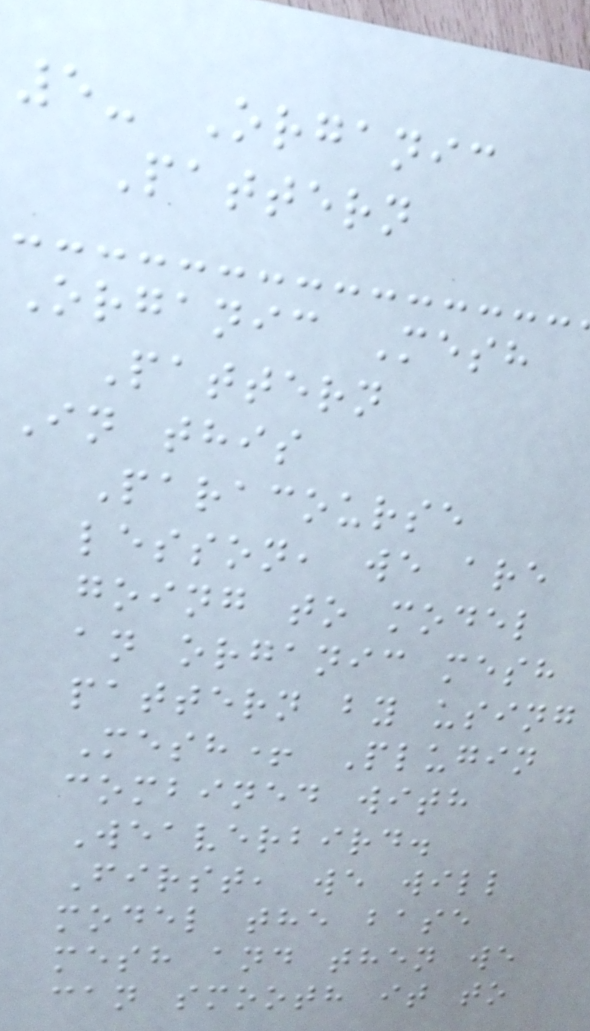5- Organic
Pattern
Organic Mesh
Pattern
In this
Paracourse
lesson, we are
going to model
an organic mesh
pattern by using
Mesh+ Plugin
combined with
Weaverbird.
First, we will
model the base
mesh and then we
can smooth it to
